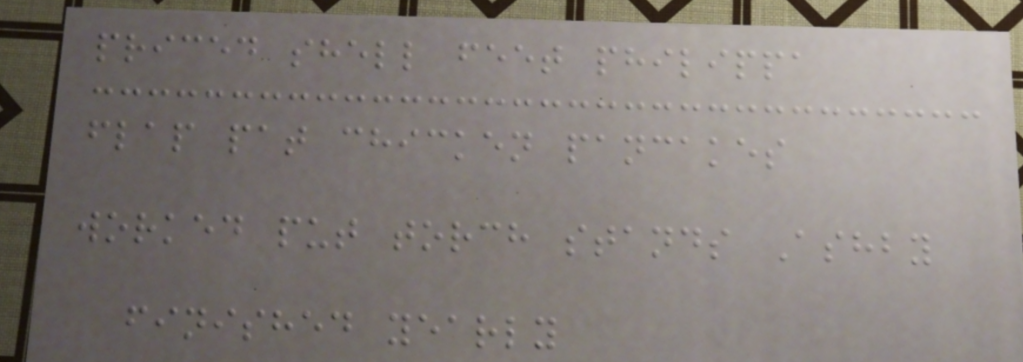priced shell feet philippa
flap pat chicken pancakes
worked put torch stands Ashby
finished yearly
